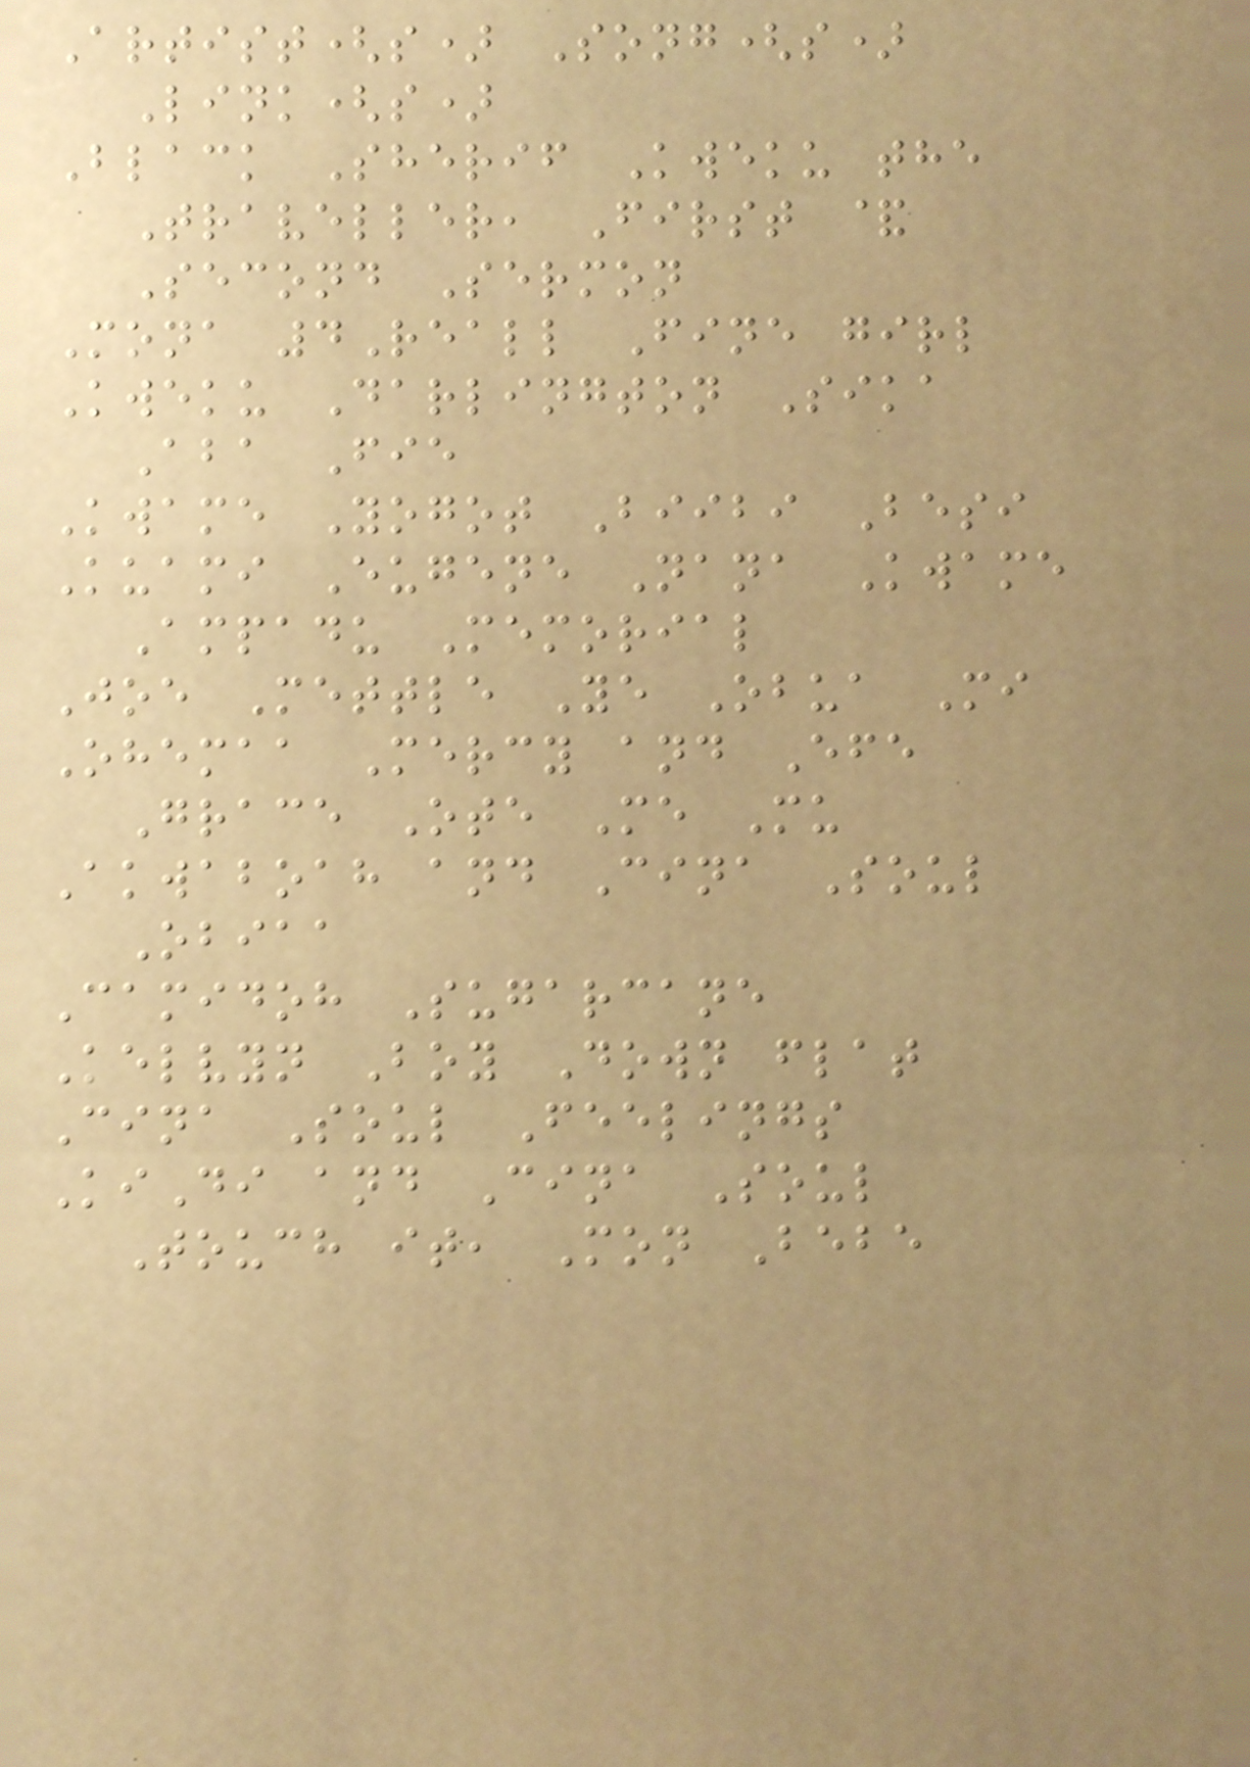Artist(s) Song(s)
Link(s)
Black Sherif Kweku the
Traveller, First &
Second Sermon
Mona 4Reall Fine girl
Kweku Darlington Sika
Aba Fie
Kwame Yogot Biibi Besi
Kuami Eugene Nana Kwame
Ampadu Memorial
Joe Mettle Ye Obua Mi
Ohemaa Mercy and Efe
Grace Ote Me Mu
Akwaboah and Cina Soul
Obiaa
Camidoh Sugarcane
Kelvyn Boy Down flat
Cina Soul Feelings
KiDi and Cina Soul
Touch it, Mon Bebe
